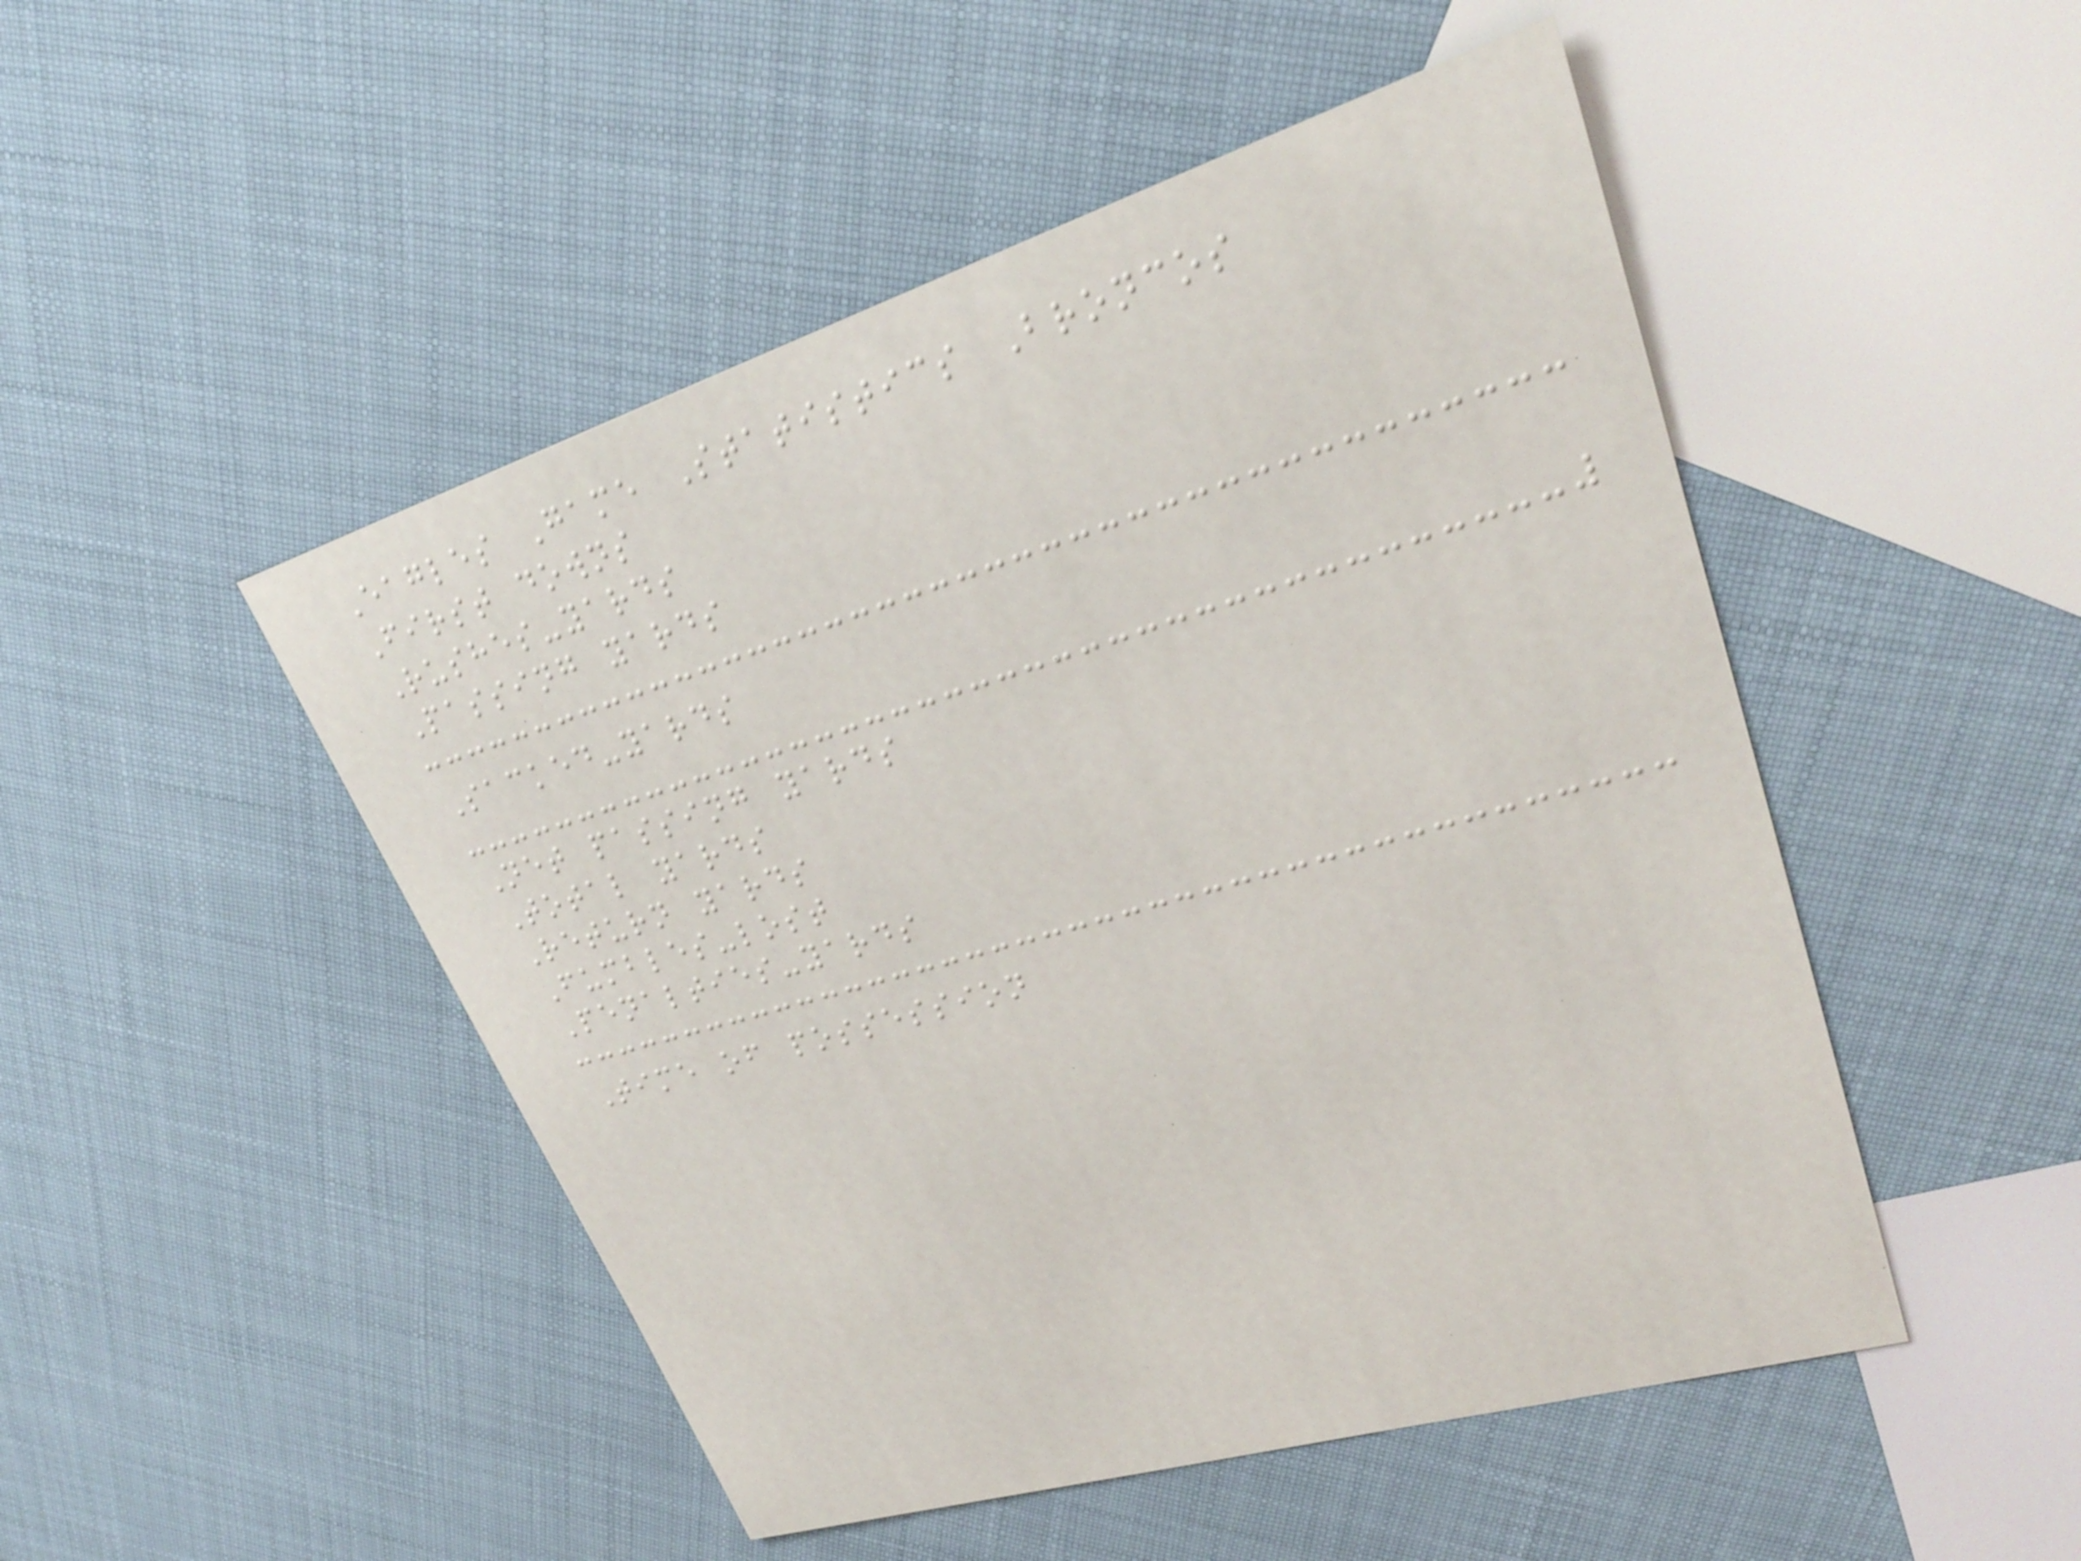Eagles Game Statistics Broncos
First downs
Rushes-yards
Passing yards
Sacked-yards
Net passing yards
Total yards
Return yards
Fumbles-lost
Penalties-yards
Time of possession
